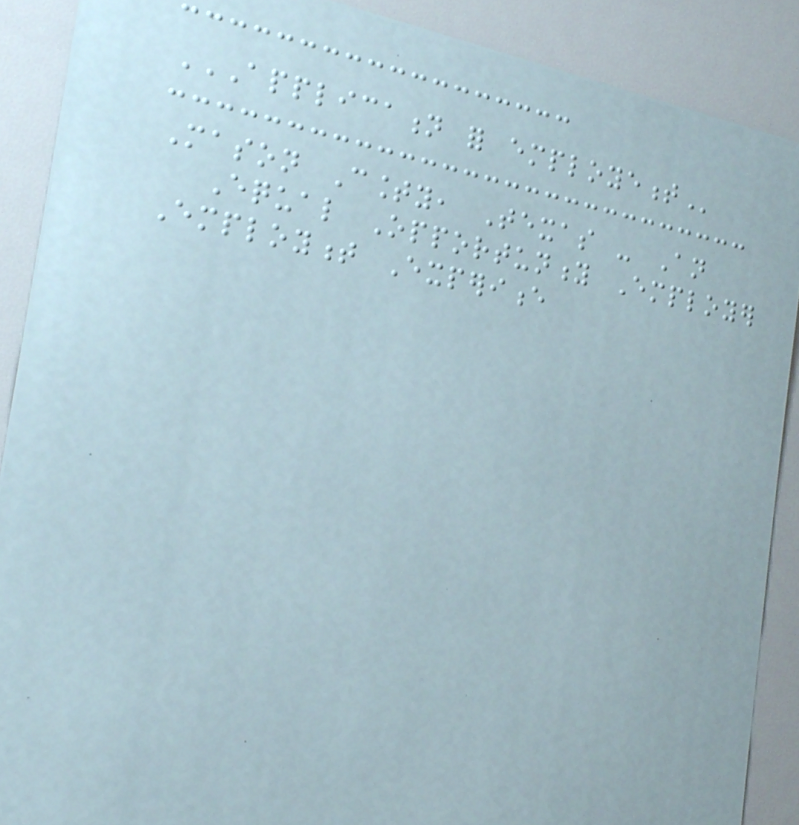APPLICATION FOR EMPLOYEMENT
Mason County, Texas - An
Equal Opportunity Employer
Employment Experience
